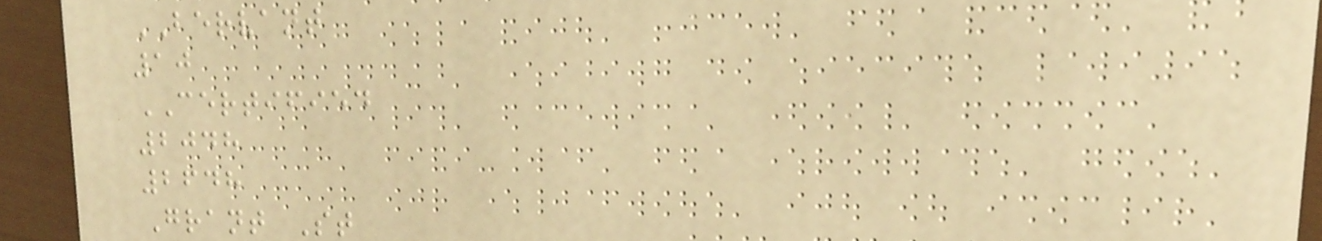BERVANT
10
CERTIFIED
2048
2648
Grant St
